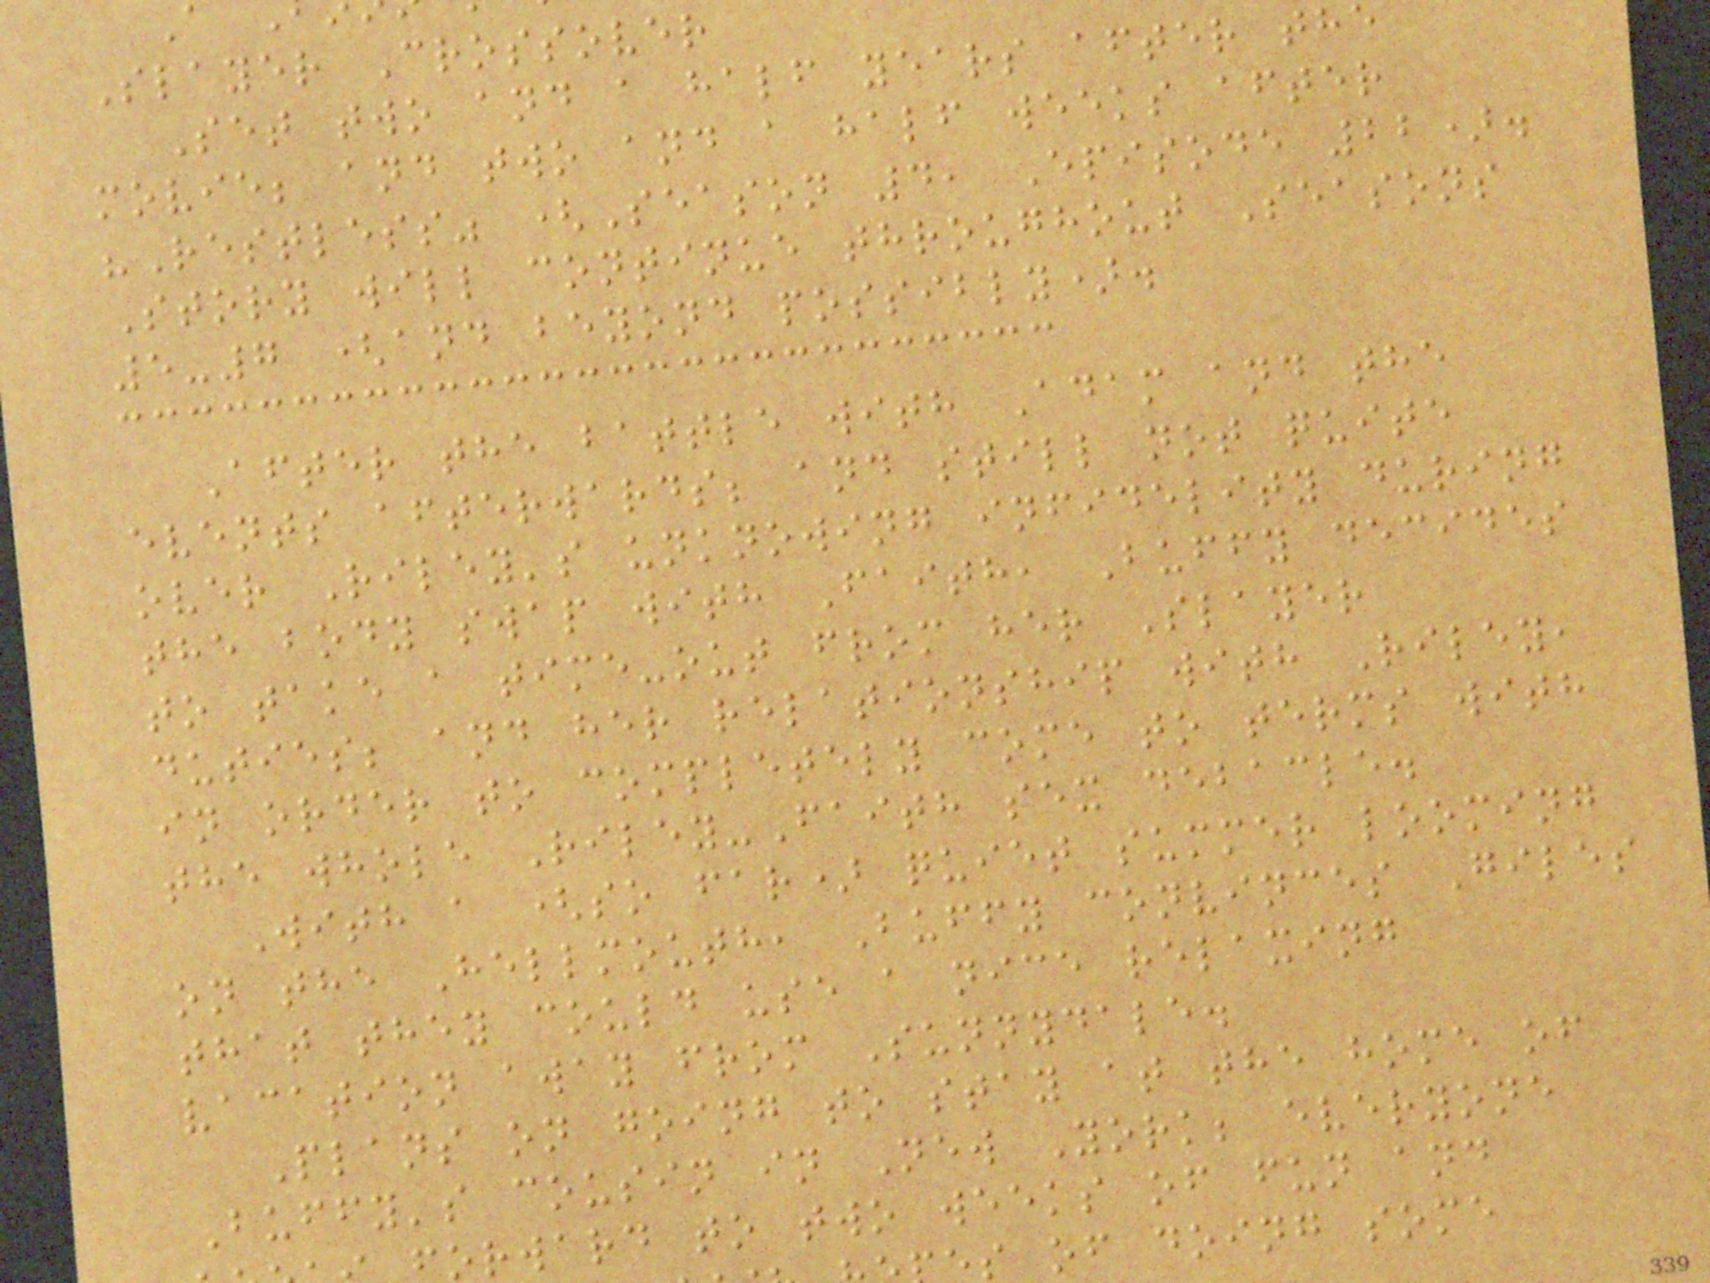Slayer Crossover
Set two and a half years after the
movie; and two and a half weeks after
"Restless" (Season 4, Episode 22).
Story will continue throughout Seasons
5-7 (and beyond possibly).
After the battle with Adam and the
events afterwards; and still not quite
over Riley's unknowing infidelity during
the body swap with Faith, Buffy decides
to take a time-out from her Slayer
duties; and her relationship with Riley,
in order to completely come to terms with
the whole Riley-Faith sex debacle.
With a (so far) quiet summer looming
on the Hellmouth, Buffy convinces Giles
that they could use a nice relaxing
vacation away from Sunnydale.
Plans on going to stay at the home of
Buffy's cousin in New York; everyone
orward to two weeks of fun and
s of doing some
